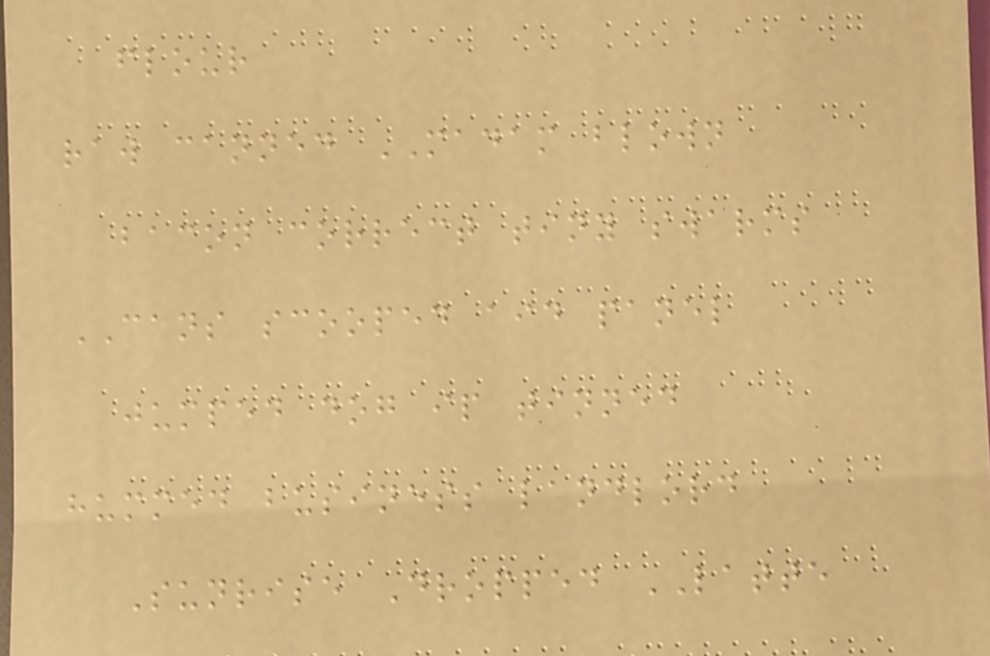flour
raw canned MADAM blown
bacon correct tiny swarms
CANS scooped aid panel
jumped dog ip tinned
hummed business landlord
Sunrise Dropped LATTE
